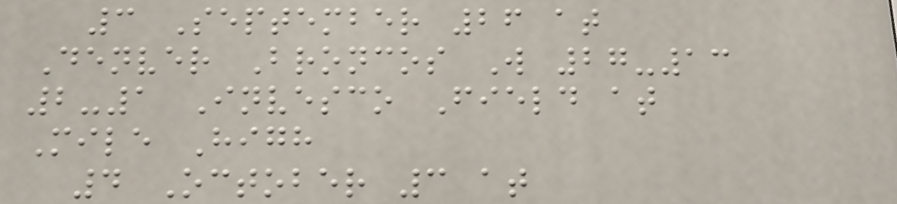3 September 26 at
Denver Broncos W 27-13
2-1 Invesco Field at
Mile High
4 October 3 at
